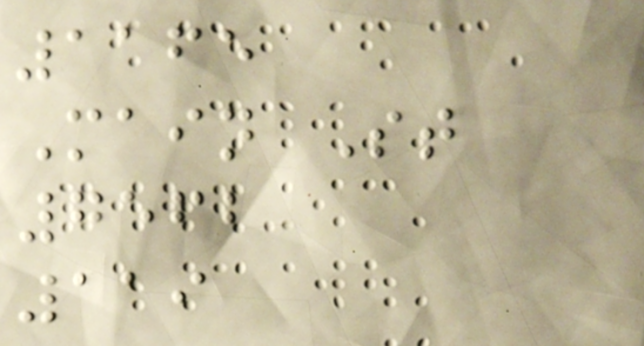1165
Main St
7562
119
